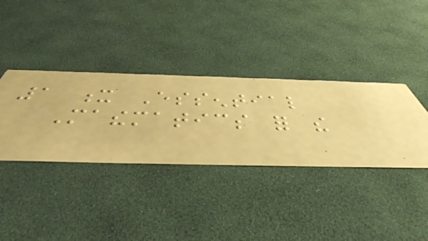1 x Essential
Mathematics for the
